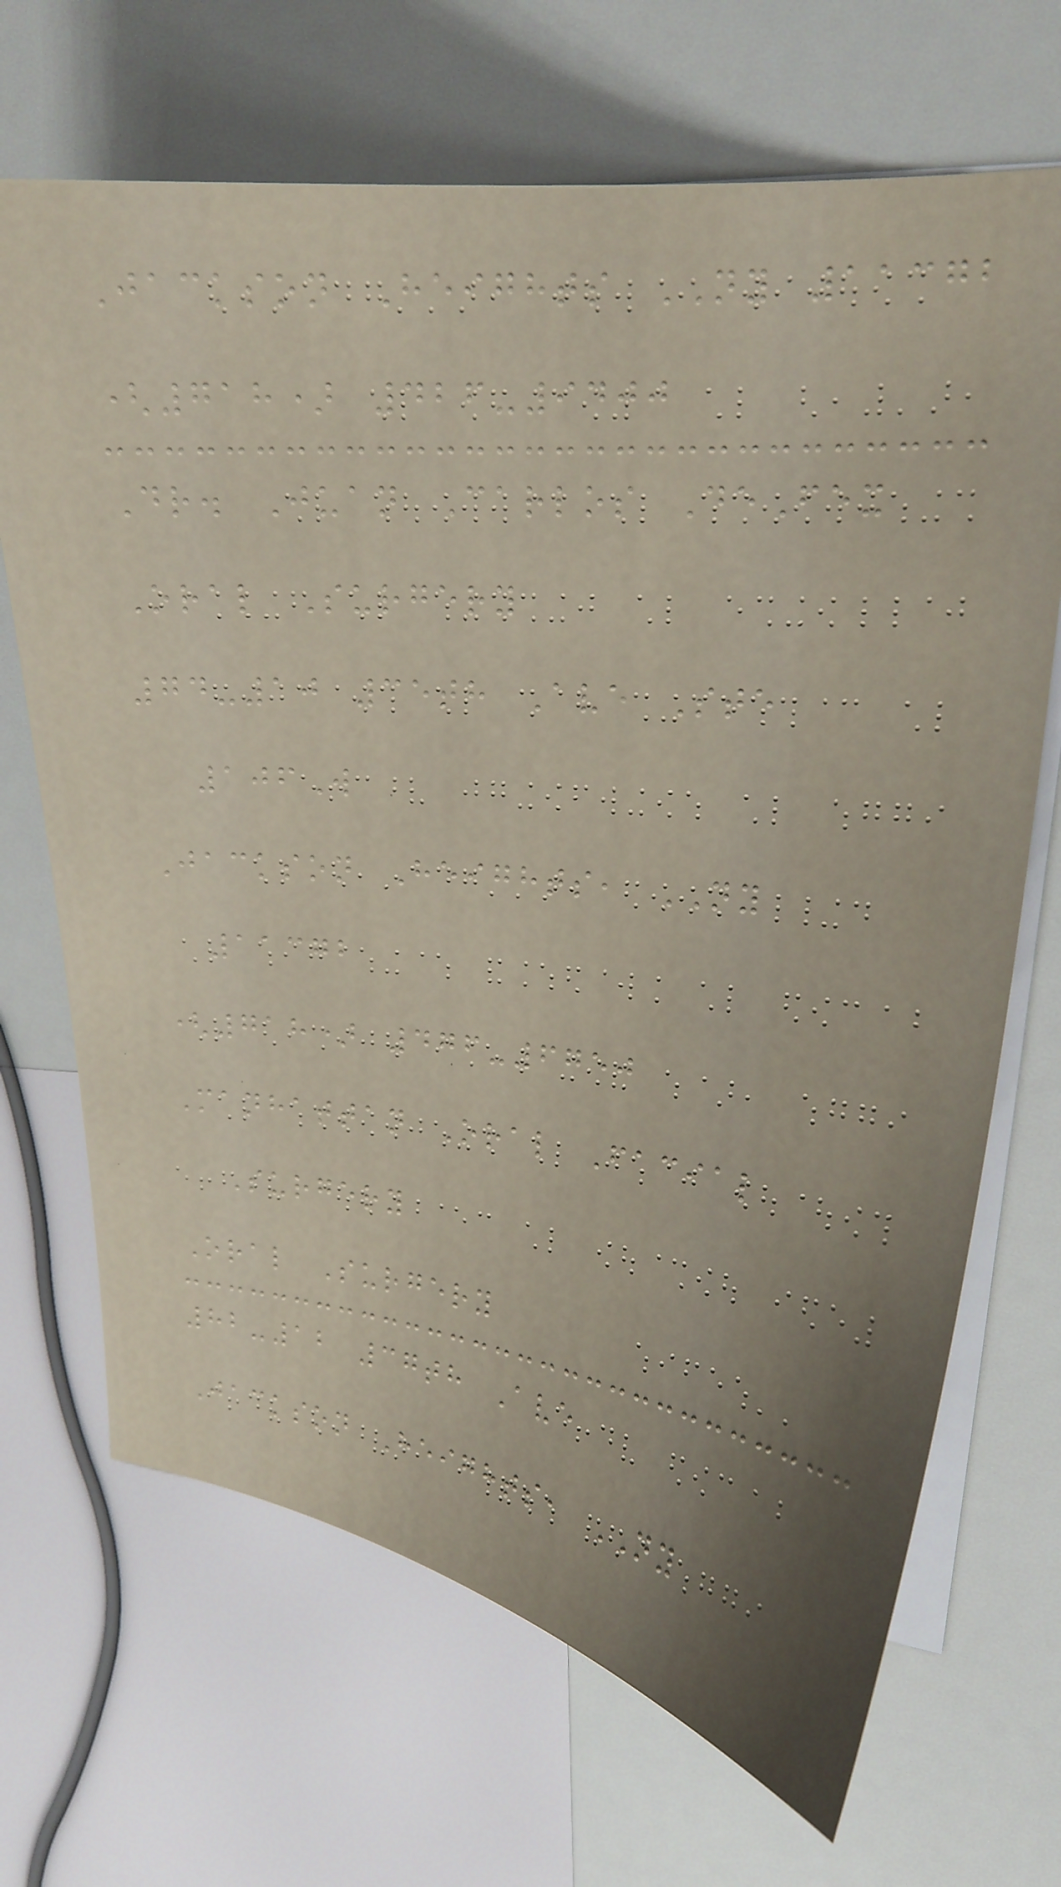Jackson Heights NY 11372
(718) 426-9400
Dr. Juan Carlos DeFex
Oral Surgery
74-10 35th Ave Ste
106W
Jackson Heights, NY
11372
(718) 476-6750
Manhattan Oral Facial
Surgery
Oral Surgery
82-12 37th Ave
Jackson Heights, NY
